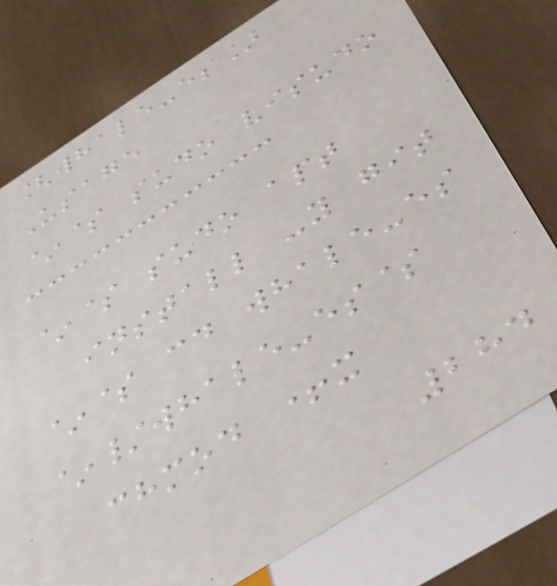[whale-es]
Usage
~$ sudo visudo
~$ sudo apt
install -y git
~$ cd whale-es
~/whale-es$
chmod +x
284
